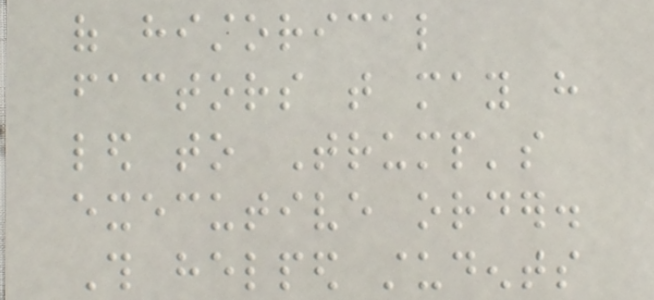of historical
factors that may have
led to Trump's
executive order.
This helped students
